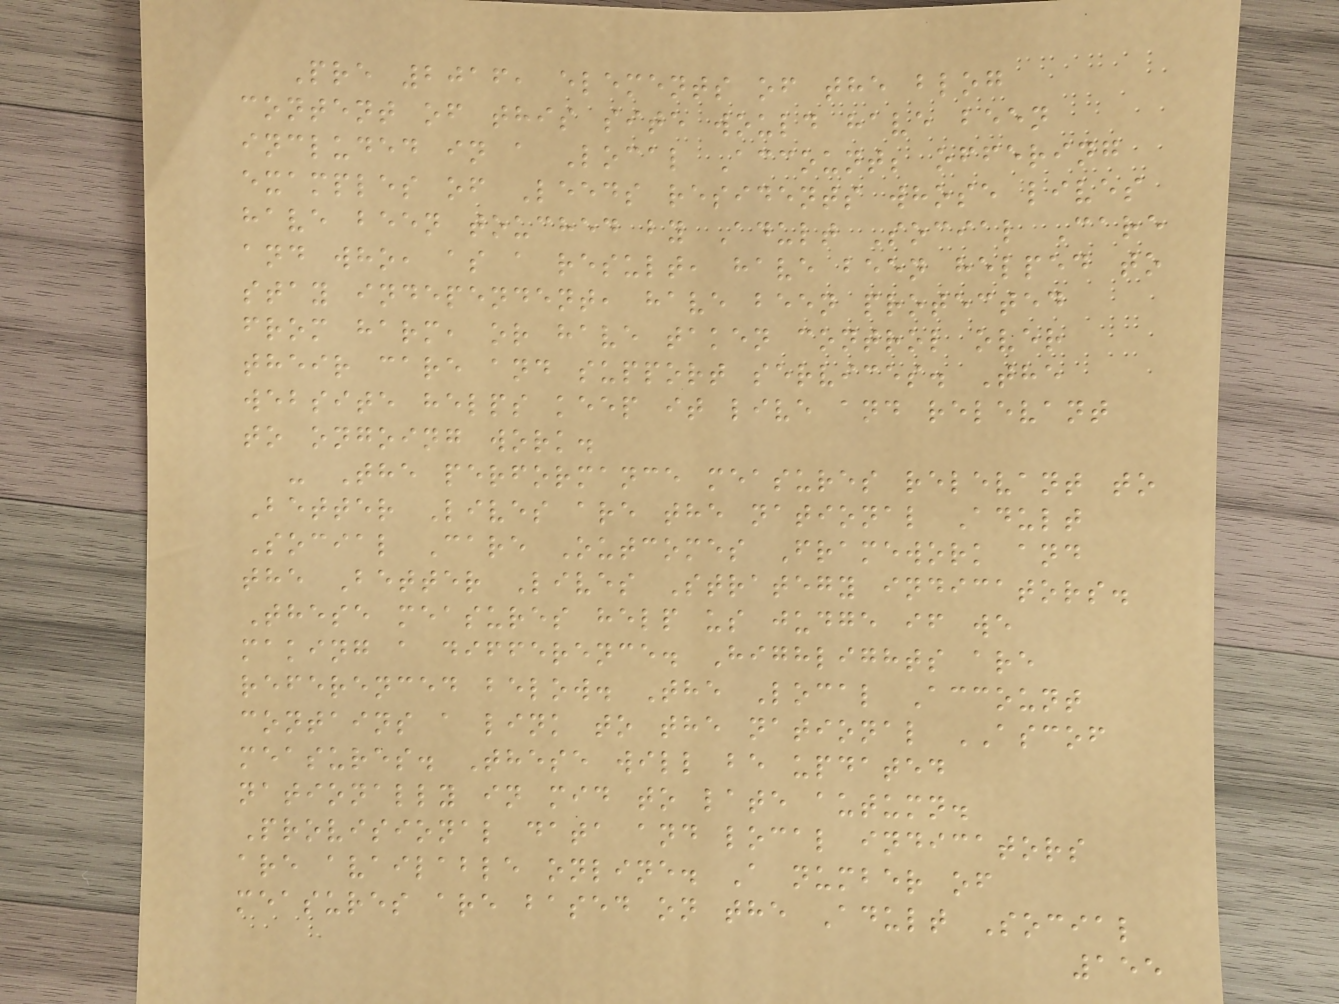Pre 2016, elements of the blog
content of this site would have been
included in a Local Account; offering
examples of Leeds residents whose lives
have been touched by Adult Social Care
and who, as a result, have been helped to
stay independent, have been protected
from harm, or have taken control over
their care and support services. The
website helps keep it live and relevant
to ongoing work.
- The performance measures relevant to
Better Lives are the national Adult
Social Care Outcomes Framework and
the Better Lives Strategy indicators.
These measures help us judge if we
making a difference. Highlights are
referenced below. The Local Account
contains a link to the national ASCOF
measures. These will be updated
nationally in mid to late autumn.
Provisional data and local indicators
are available online. A number of
measures are based on the Adult Social
155
